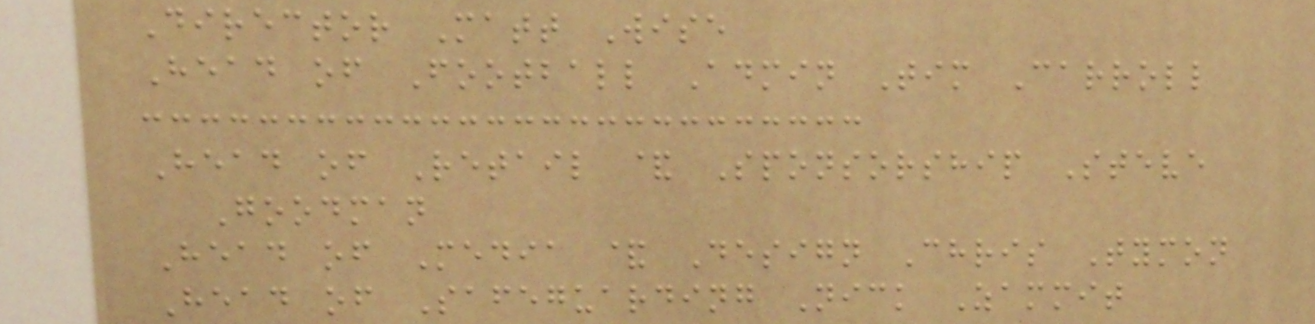Director Matt Wise
Head of Football Admin Tim Carroll
Head of Retail & Sponsorship Steve
Goodman
Head of Media & Design Chris Tymon
Head of Safeguarding Nick Zammit
